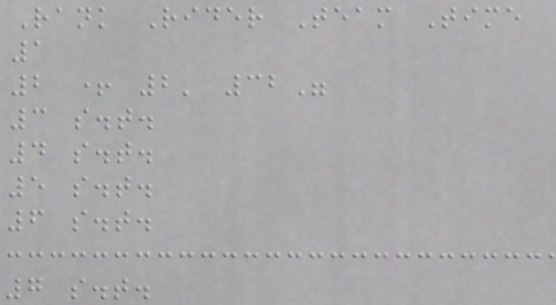Rank Rider Team Time
1
2 + 2' 32"
3 s.t.
4 s.t.
5 s.t.
6 s.t.
7 s.t.
